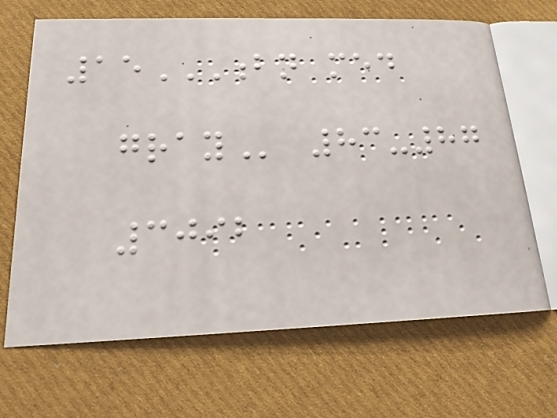15BN MED
GRAY 83-87
3092
